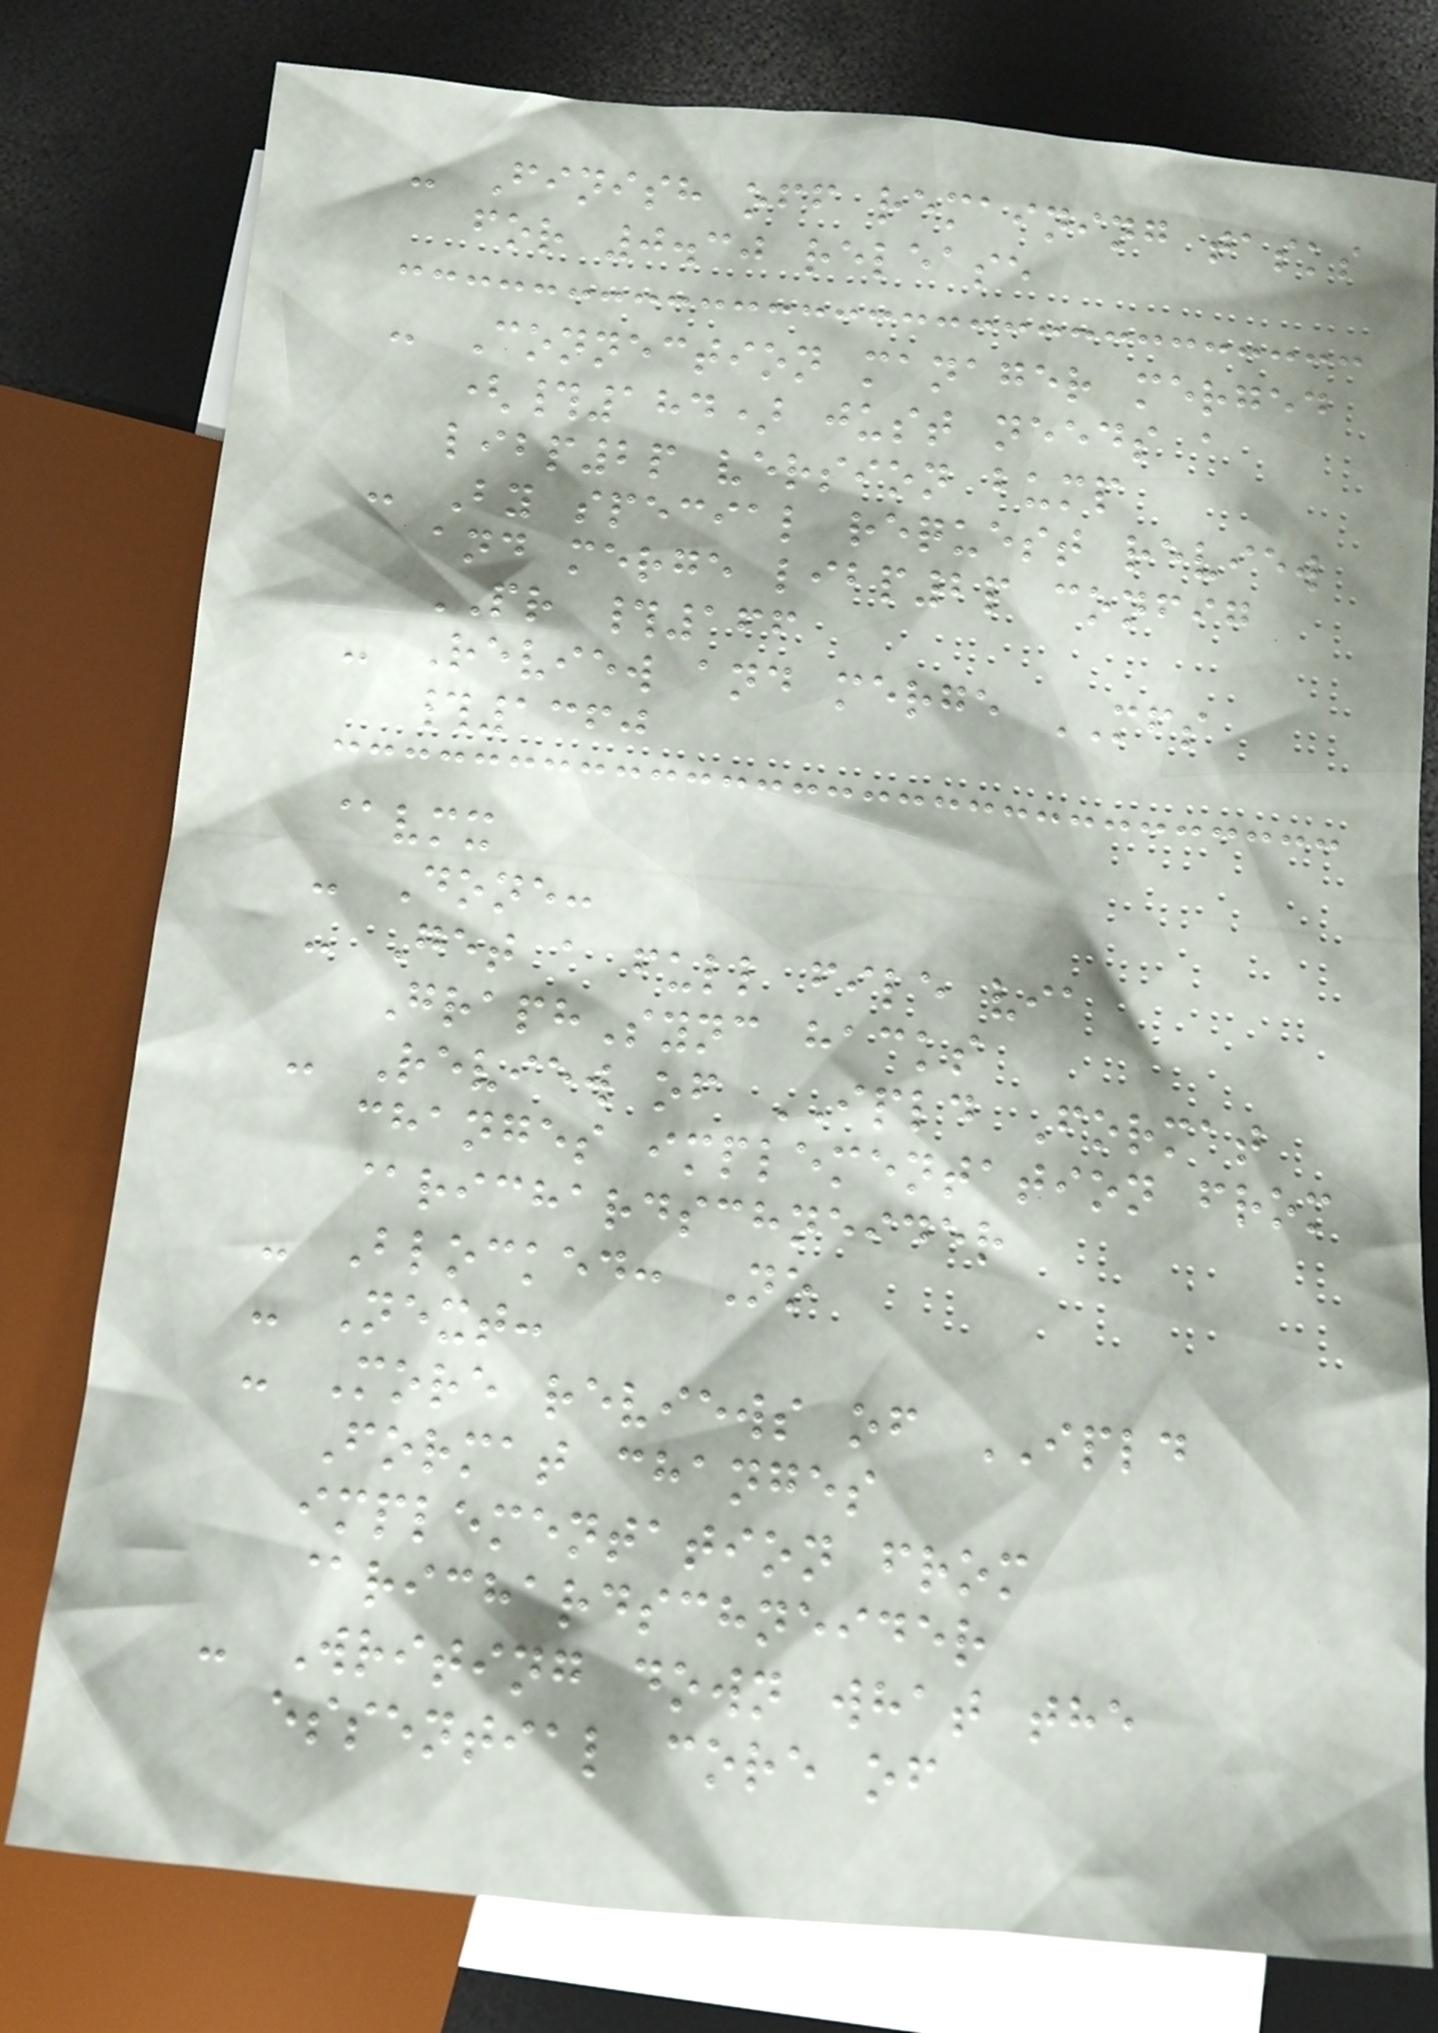- Finish off remaining tasks
for 0.30 release
- Connection manager merged
(#184) just needs a
libp2p version bump
- By special request review
and merge libp2p config
PR #166
- Review and merge MFS
#1360
@vmx
- Done:
- Get a full file via
GraphSync hacks
- Review of IPLD Format
changes implementation from
@richardschneider
- Blocked: No
- Next:
- More reviews of IPLD
Format changes
implementation from
@richardschneider
- Writing down what the
essential core of
